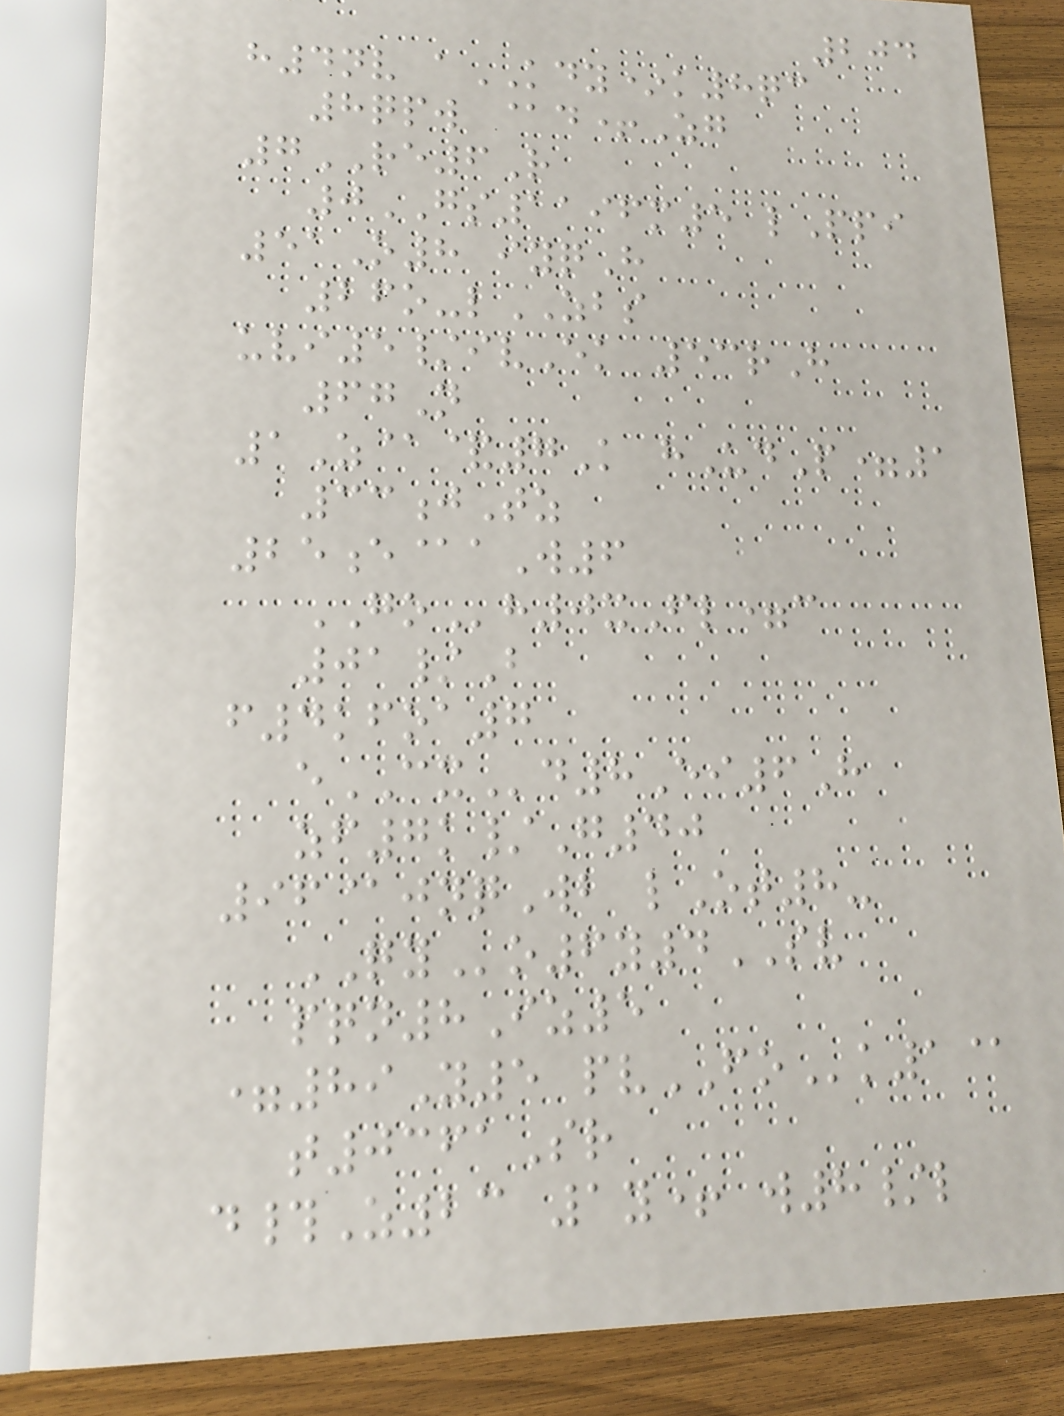204
h4nv aKDY*k8qc
8qpw @d+Zg
7RE6R
0GS1196m5 lPpi
51O8 iyqH
26o-lZBS
uvi5/ivEk 53rH
67N
1Z@&7K hUdP=1
33jTz
25e@aW6
GOh0xFl=c
01/B
f4kfoa7
eCXd8Ei6H
zf7k/G40
96@jnqWb lOt8-
QYo6y4SV
pqn8Iz5
=89Y5 pvFOk1@
t0361Sr
d#Z23 1y+ w8/l
